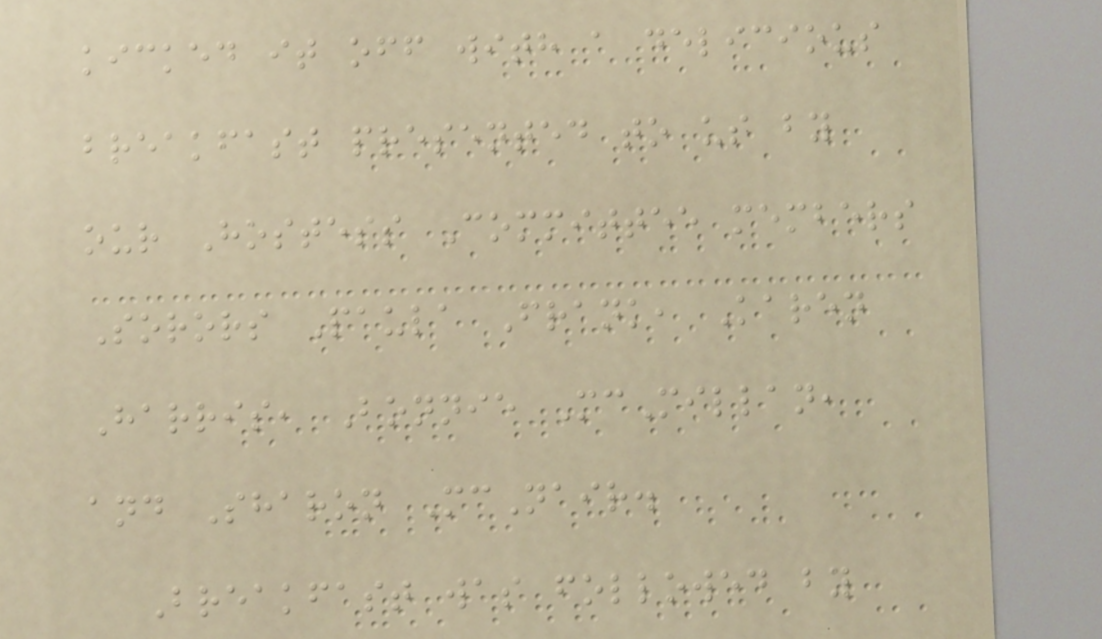kicked it off with a delicious
breakfast presented to us by
our Hostess Committee members
Sorors Paula Frank, Karen
Harris, Bonnie McMillan,
and Sharon McNair.
Breakfast was followed by
